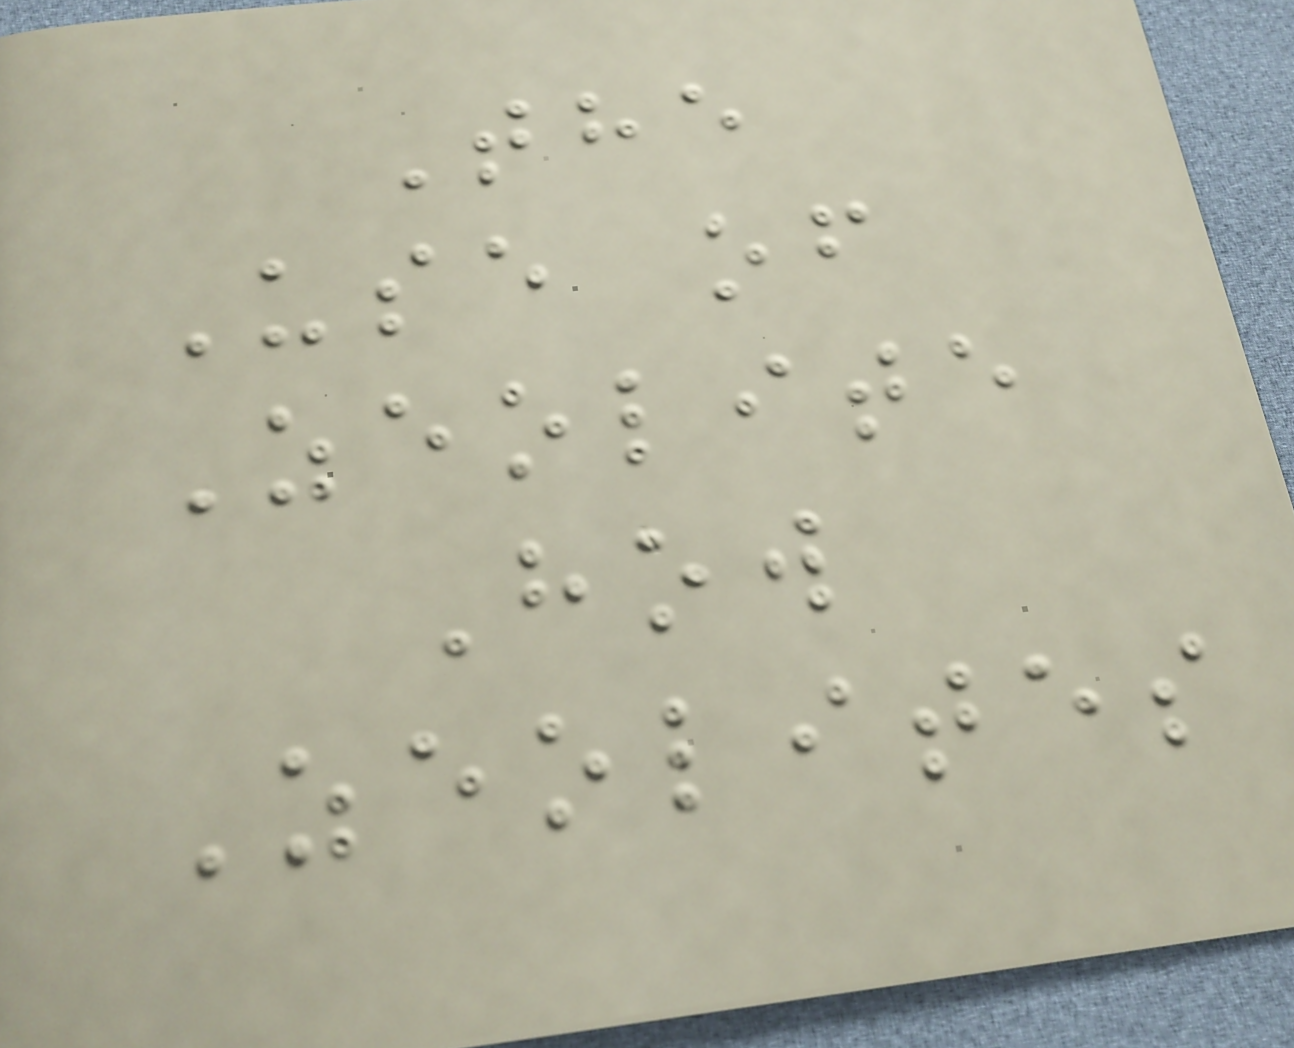The
Use of
Zeolite
How
Zeolites
